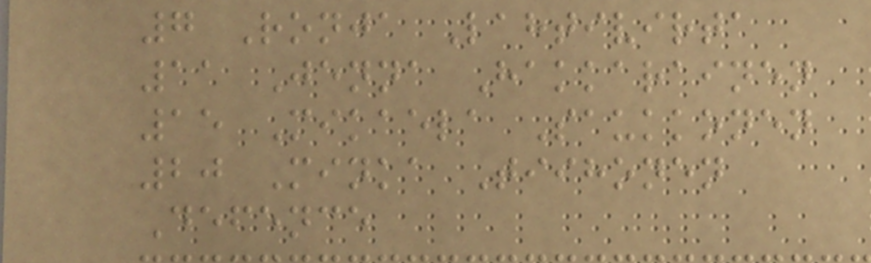7 Ronja Lahtivirta
11 Jenna Hakkarainen
15 Mikaela Saukkonen
20 Minka Tiihonen
Defence
